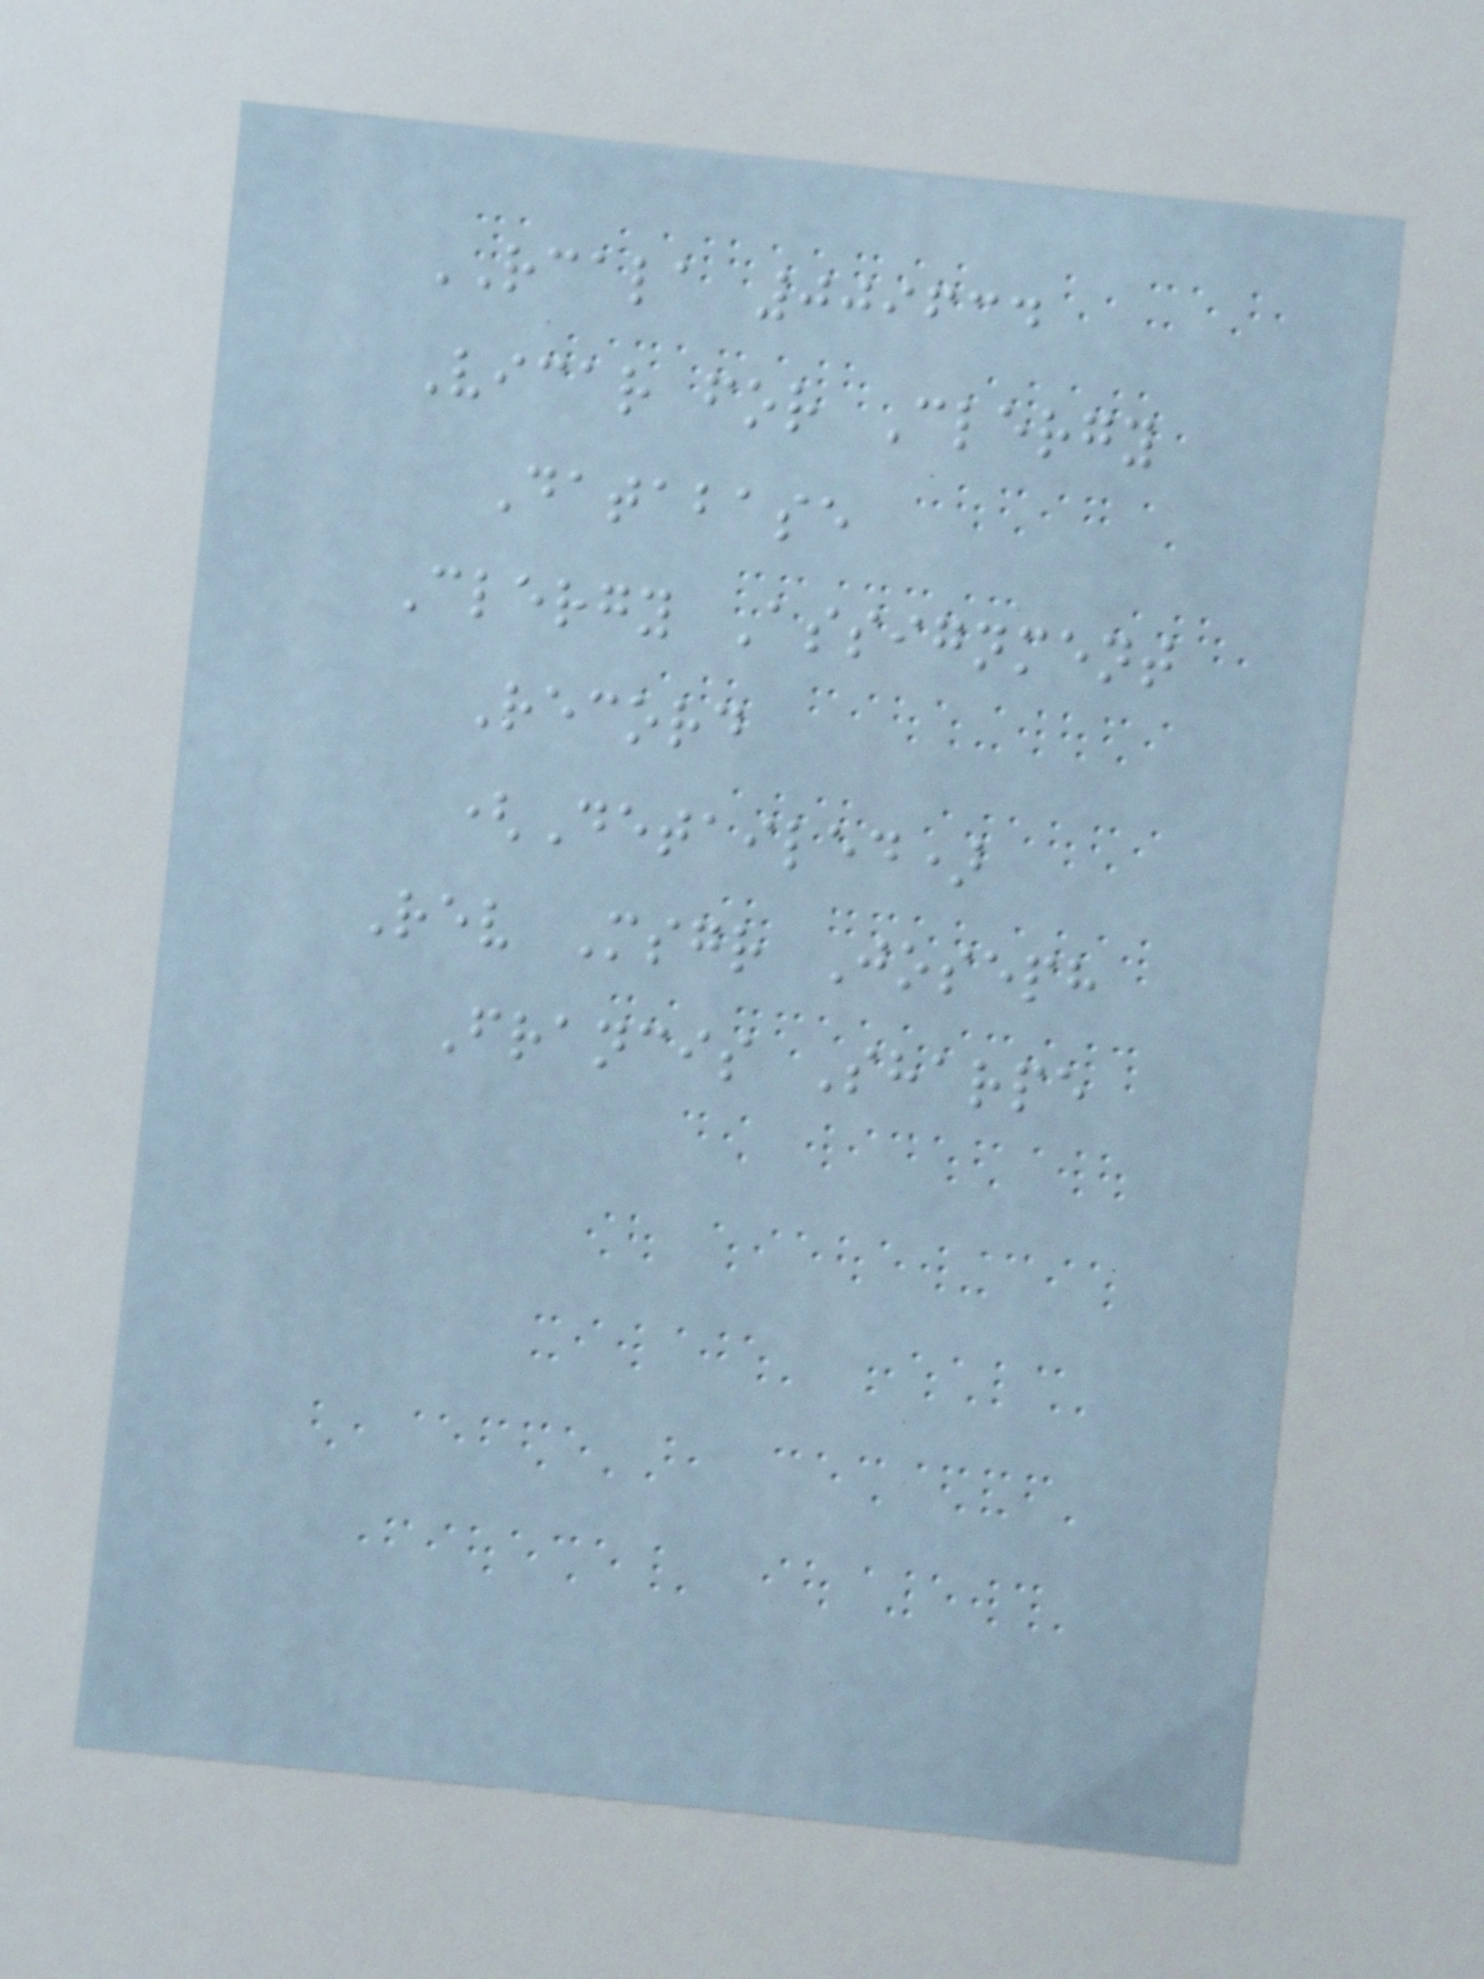RCALA 009634
Vicar for Clergy
Database
Clergy Assignment
Record
(Detailed)
Rev Msgr Joseph
Francis Sharpe
